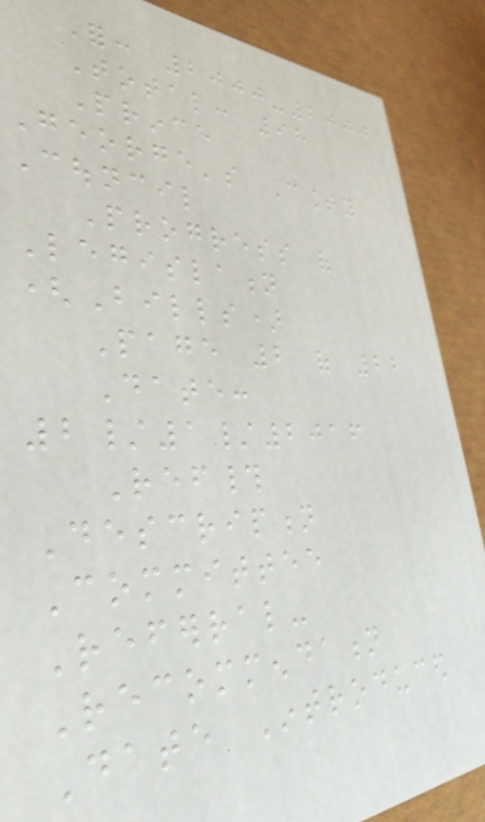For: 2000-2000
Total: 98
Prince
George's County
Council
Progress of
Legislation
(Bills)
Page 2 of 22
Date:
2/1/2016
Ref#
Description
Committee
Referral-
Recommendation
Date Introduced
